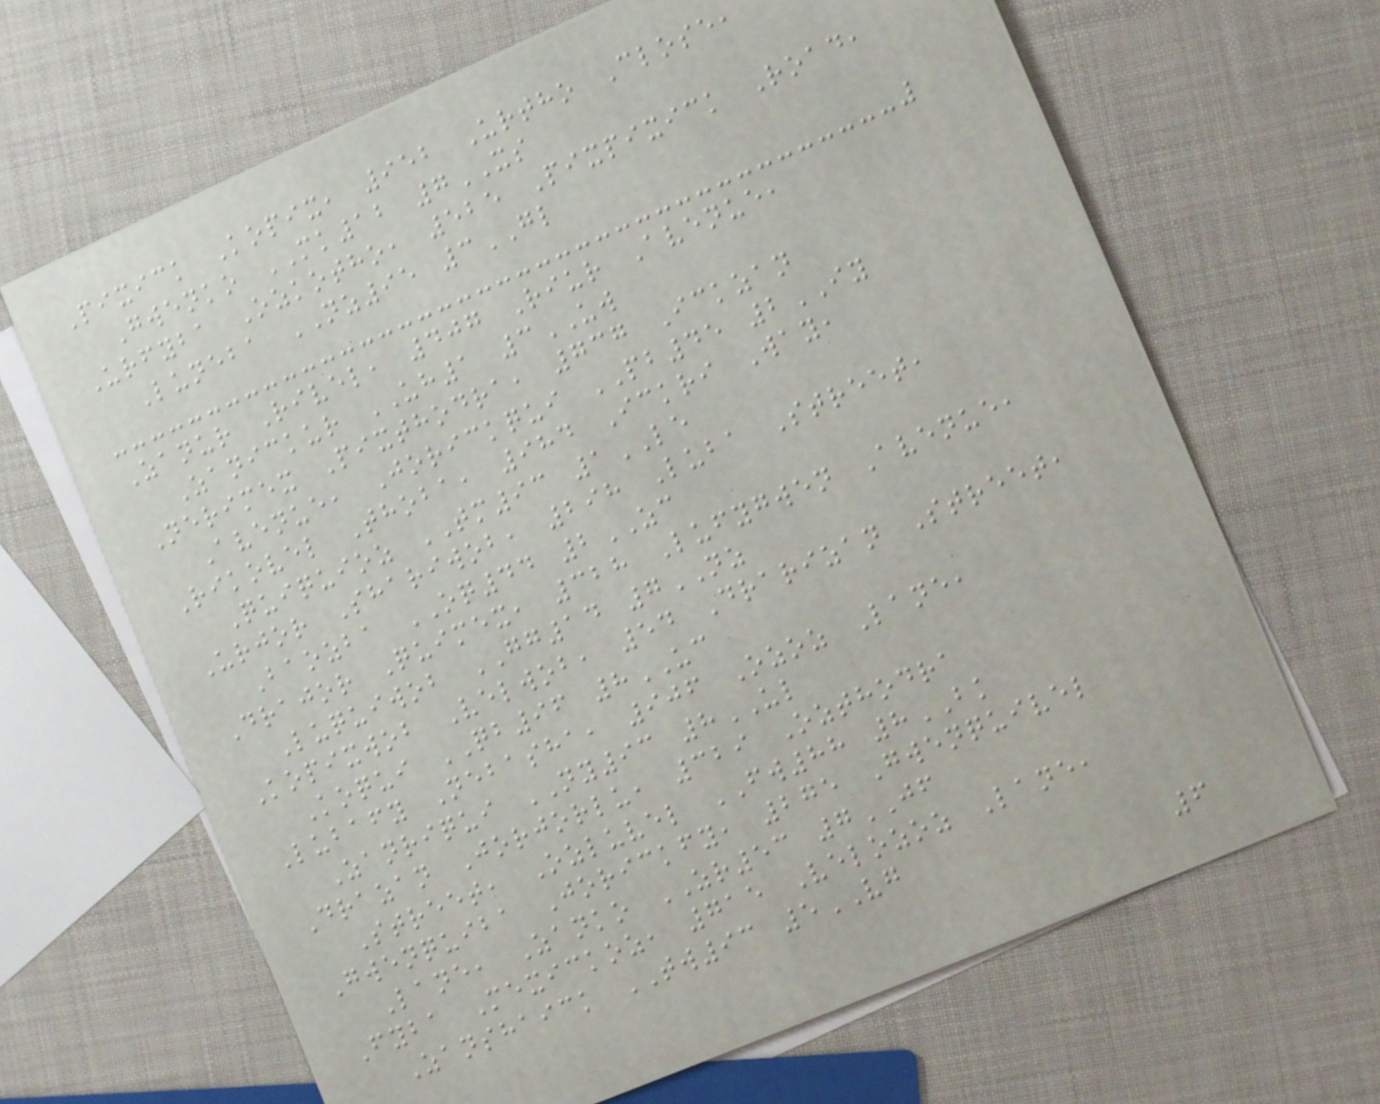Pixick Kopix, 952 Urtho Close,
Gwenko MK12 7XS
Urfyba Ozkotho, 525 Pixpixick Road,
Luneba NZ95 3GL
Zanur Rivel, 407 Riur Avenue,
Zanickur UH1 3UW
Nerimex Pixthodra, 737 Ickzan
Avenue, Jorickqui PB45 2IY
Rikovel Thoba, 984 Ickri Way,
Quiquioz TM93 1LE
Urjor Shariwob, 298 Luba Street,
Baozba OQ44 2ZC
Drajor Quimex, 328 Lufygwen Avenue,
Luquiwob GG14 7NZ
Kopixwob Velwob, 54 Drarizan Street,
Koqui QB96 8UC
Lubafy Nebasha, 906 Ozoz Lane,
Zanriqui NY93 8UL
Drazan Jorjorlu, 329 Ozthodra
Street, Ozluvel FW88 8BK
Gwenquiba Jorickfy, 275 Gwenquivel
Lane, Zanko ZR53 7JF
Fyba Mexickoz, 715 Velozoz Lane,
Zanshaick TW93 5VG
6
